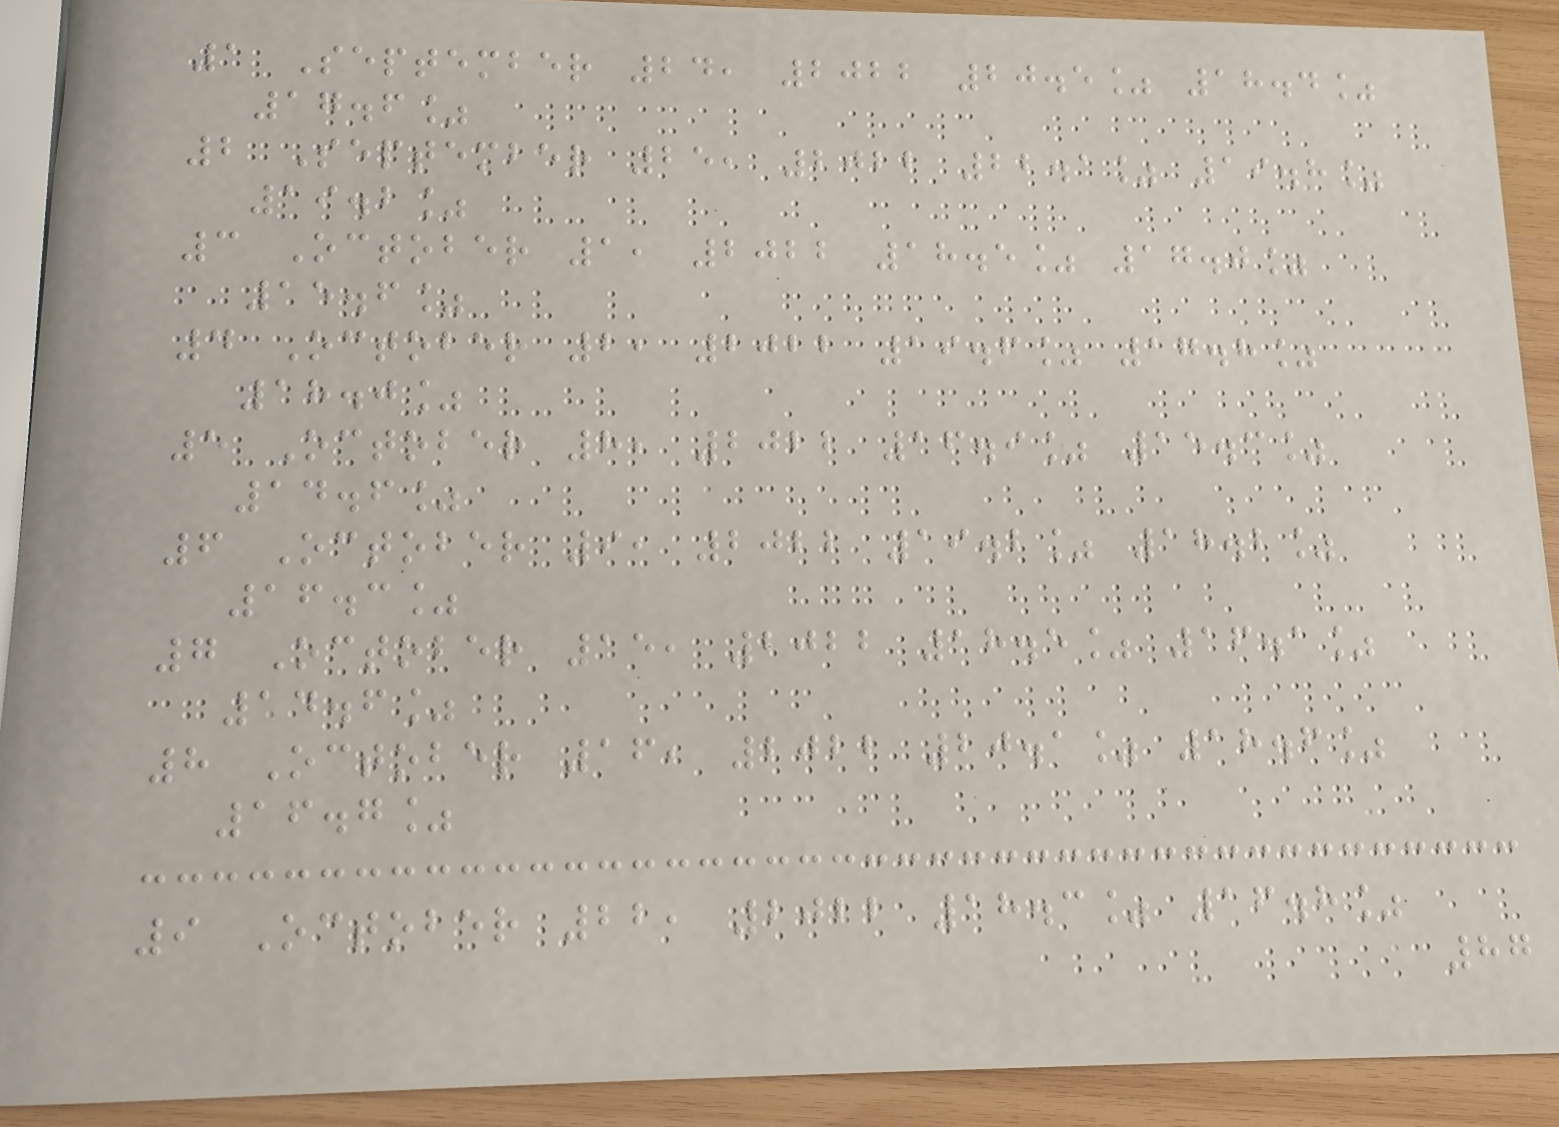1 September 24, 2022 20.5% 18.4%
17.6%
2 September 25, 2022 22.1% 19.8%
19.2%
3 October 1, 2022 18.5% 17.0%
15.6%
4 October 2, 2022 19.6% 17.8%
18.0%
5 October 8, 2022 16.9% 15.3%
14.6%
6 October 9, 2022 19.2% 18.2%
16.3%
7 October 15, 2022 18.5% 16.1%
14.6%
8 October 16, 2022 20.1% 18.6%
16.7%
9 October 22, 2022 18.3% 16.8%
87
